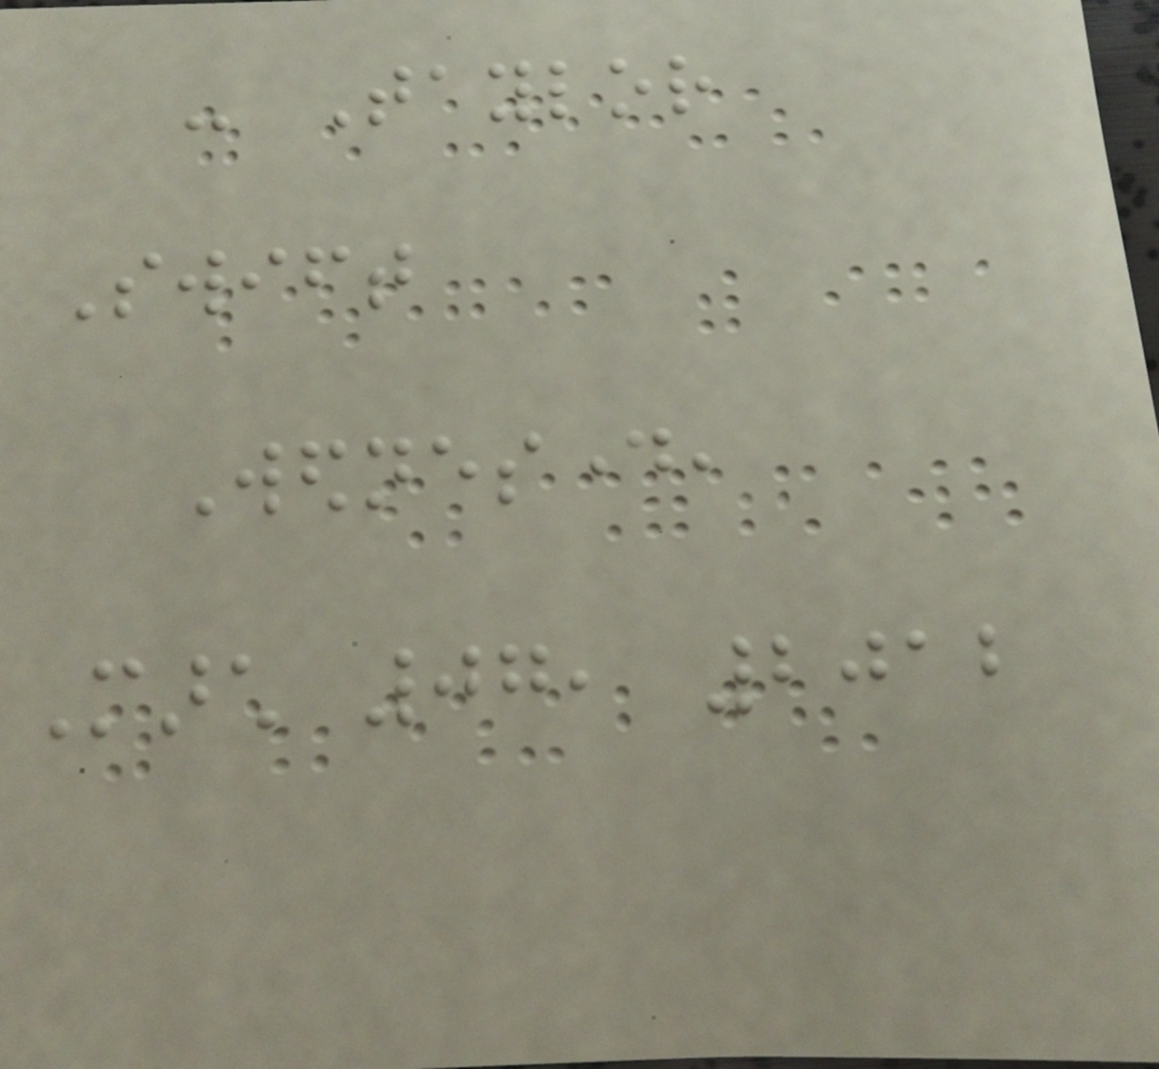- Taylor
Swift
Wednesday,
March 07, 2012
